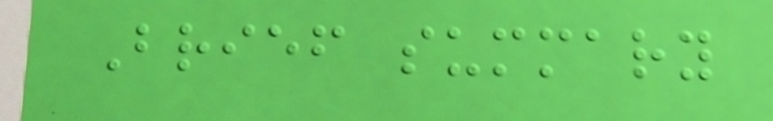Brief summary
